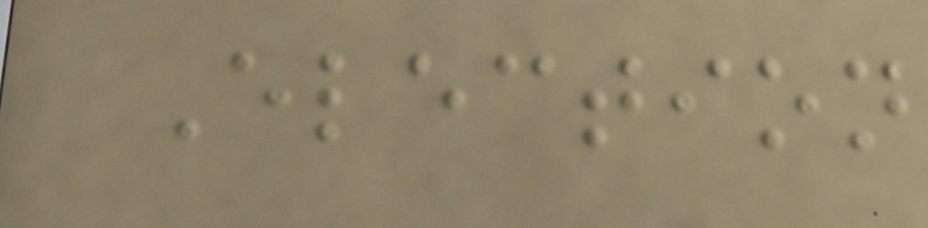Election
